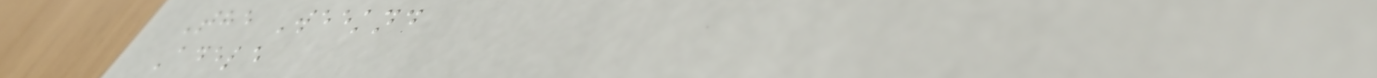The Weeknd
Adele
